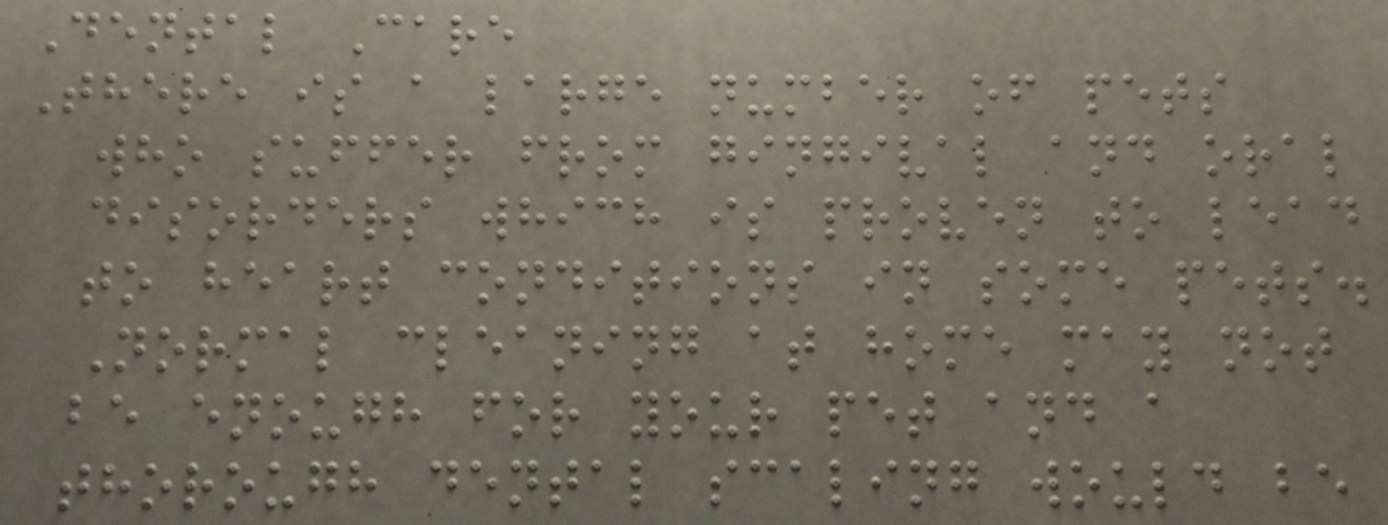Dental Care
There is a large number of pets
who suffer from gingival and oral
disorders which is proven to lead
to heart conditions in some pets.
Normal cleaning at home may not
be enough for your pet and a
thorough dental scaling would be
